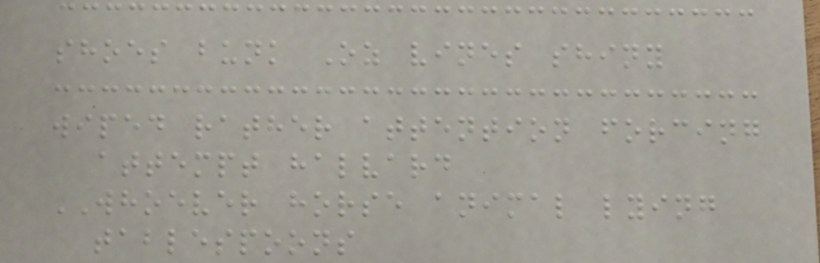shoes bunk Oz vines shiny
wiped rather attention forcing
attempt halvard
WHOEVER horse animal lying
tablespoons
